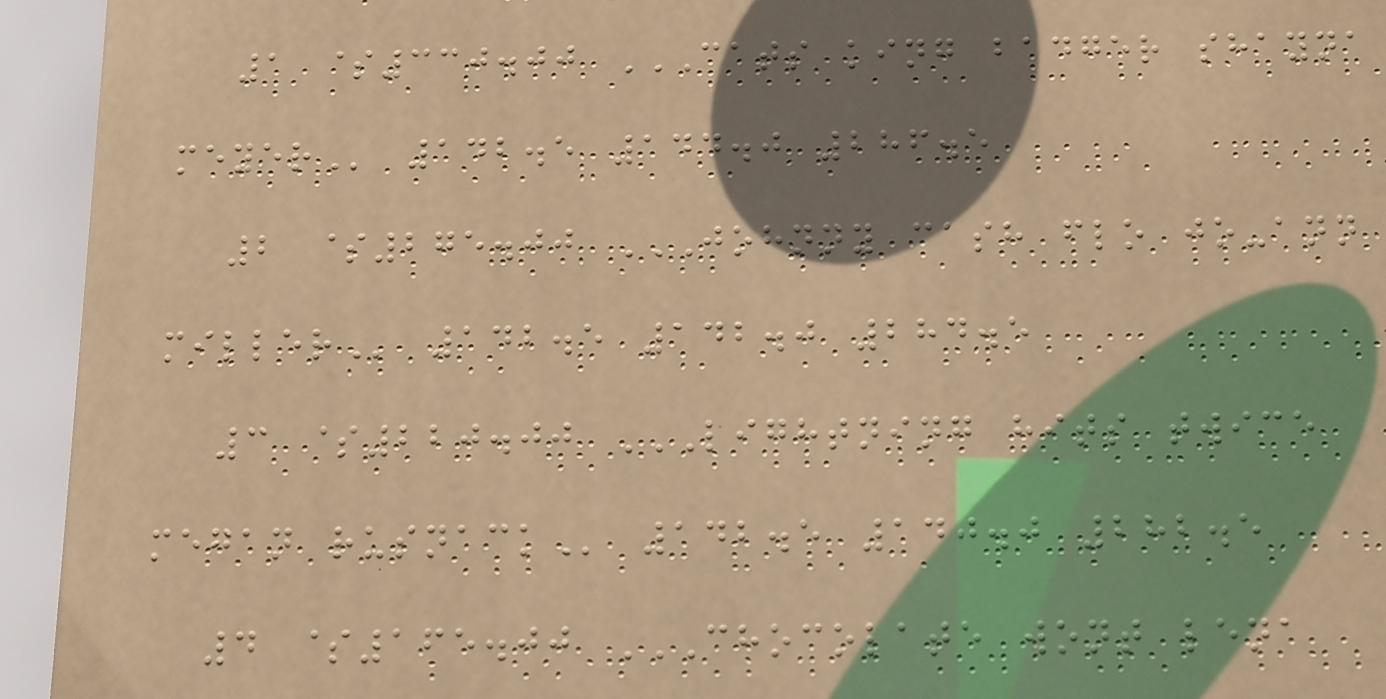1 $330.00 CATS KING BADGER SHAYNA
MEYER 142.5 144.0 286.5
2 $275.00 JOHNNY CASH FLO JO-ANN
MILLER 142.5 142.0 284.5
3 $220.00 LIGHTNING HITS TWICE
MEGAN RUSNACK 142.5 140.0 282.5
4 $165.00 CHOCOLATE WONT LENA
